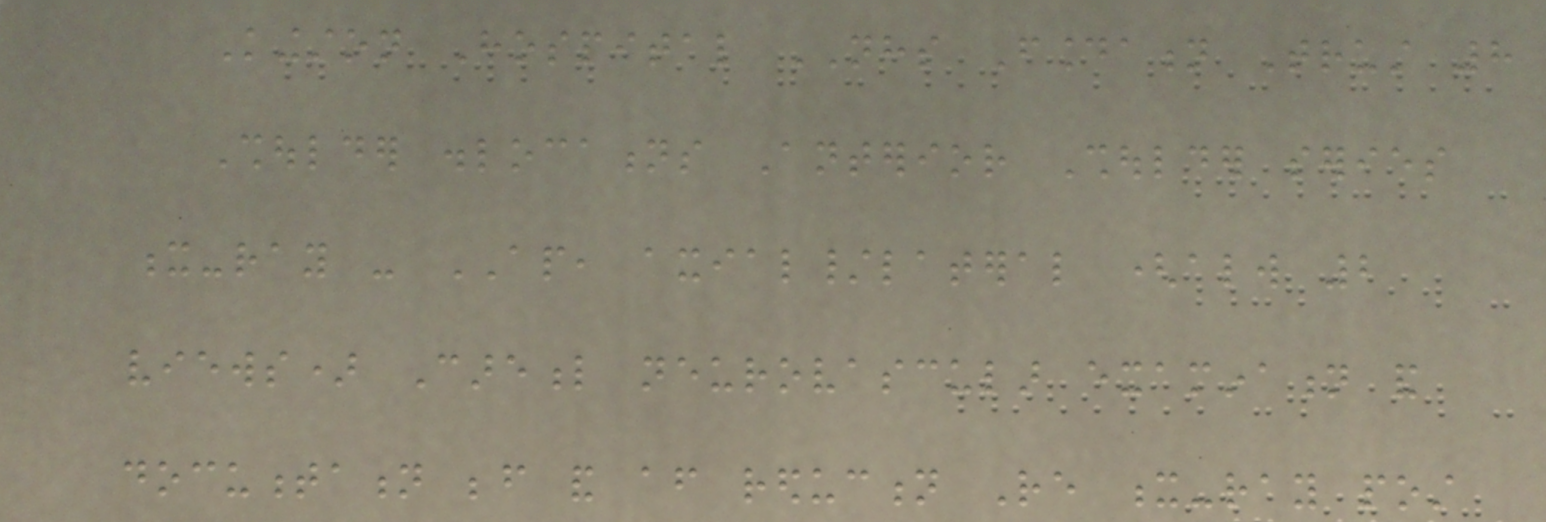Kingston Hospital NHS Foundation Trust 8
Shoulder dislocations Anterior Shoulder series
x-ray - AP, axial/lateral (always 2
views) Careful neurovascular examination and
documentation before and after reduction Re x-ray post
